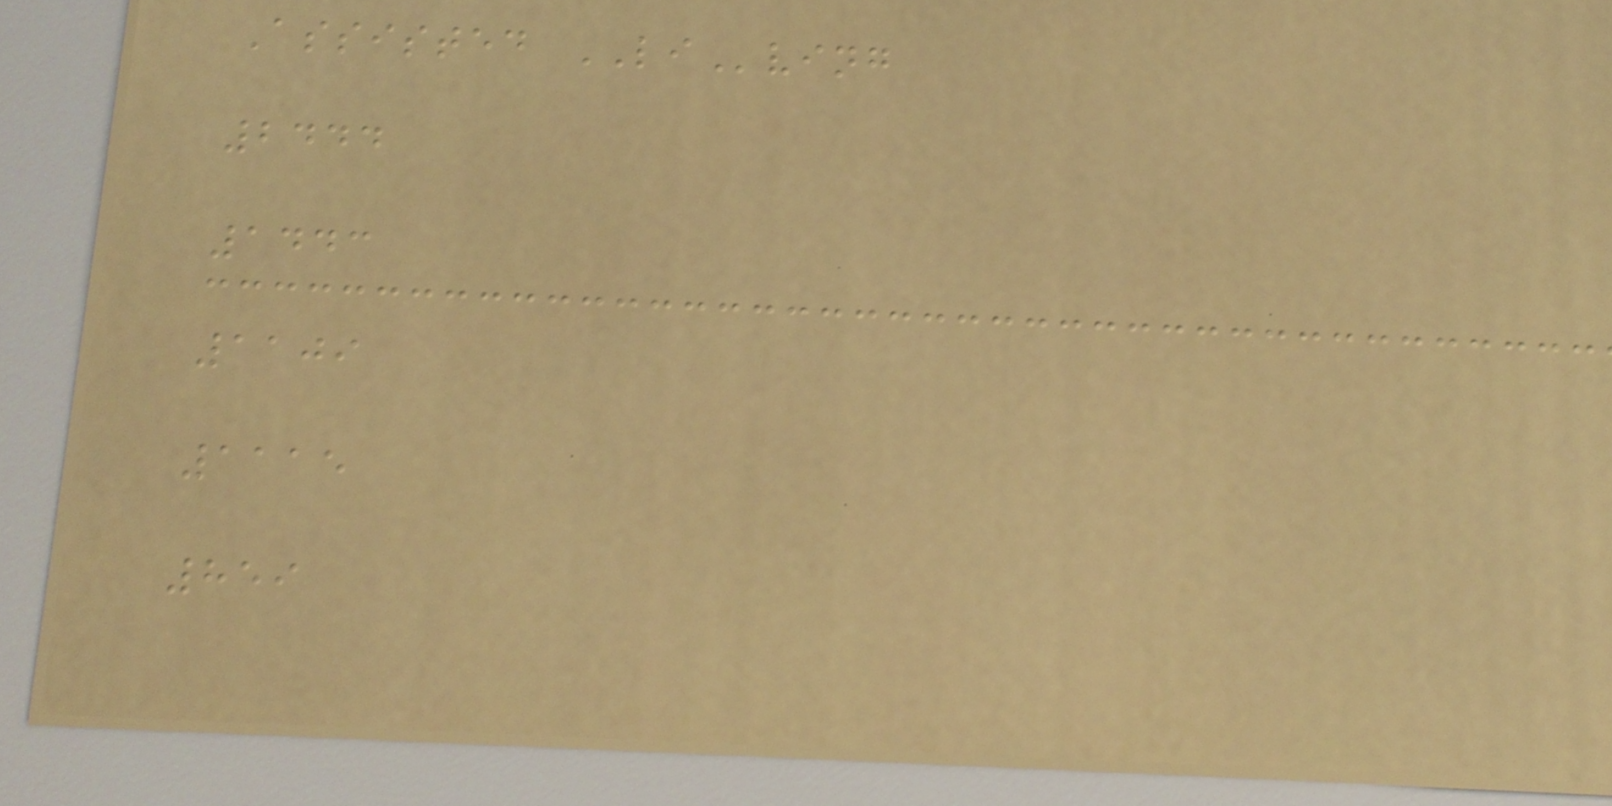Assisted LIving
2444
1443
1109
1115
859
